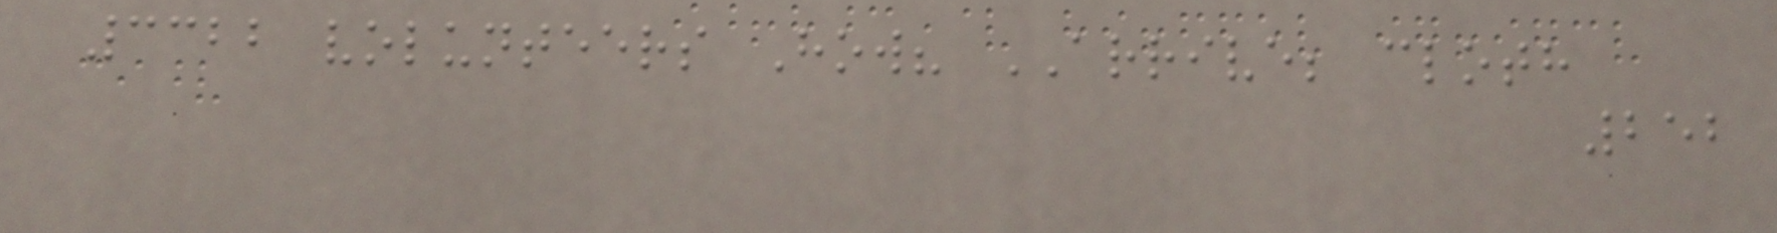3322 volunteers How? ARRIVE; cloth
252
